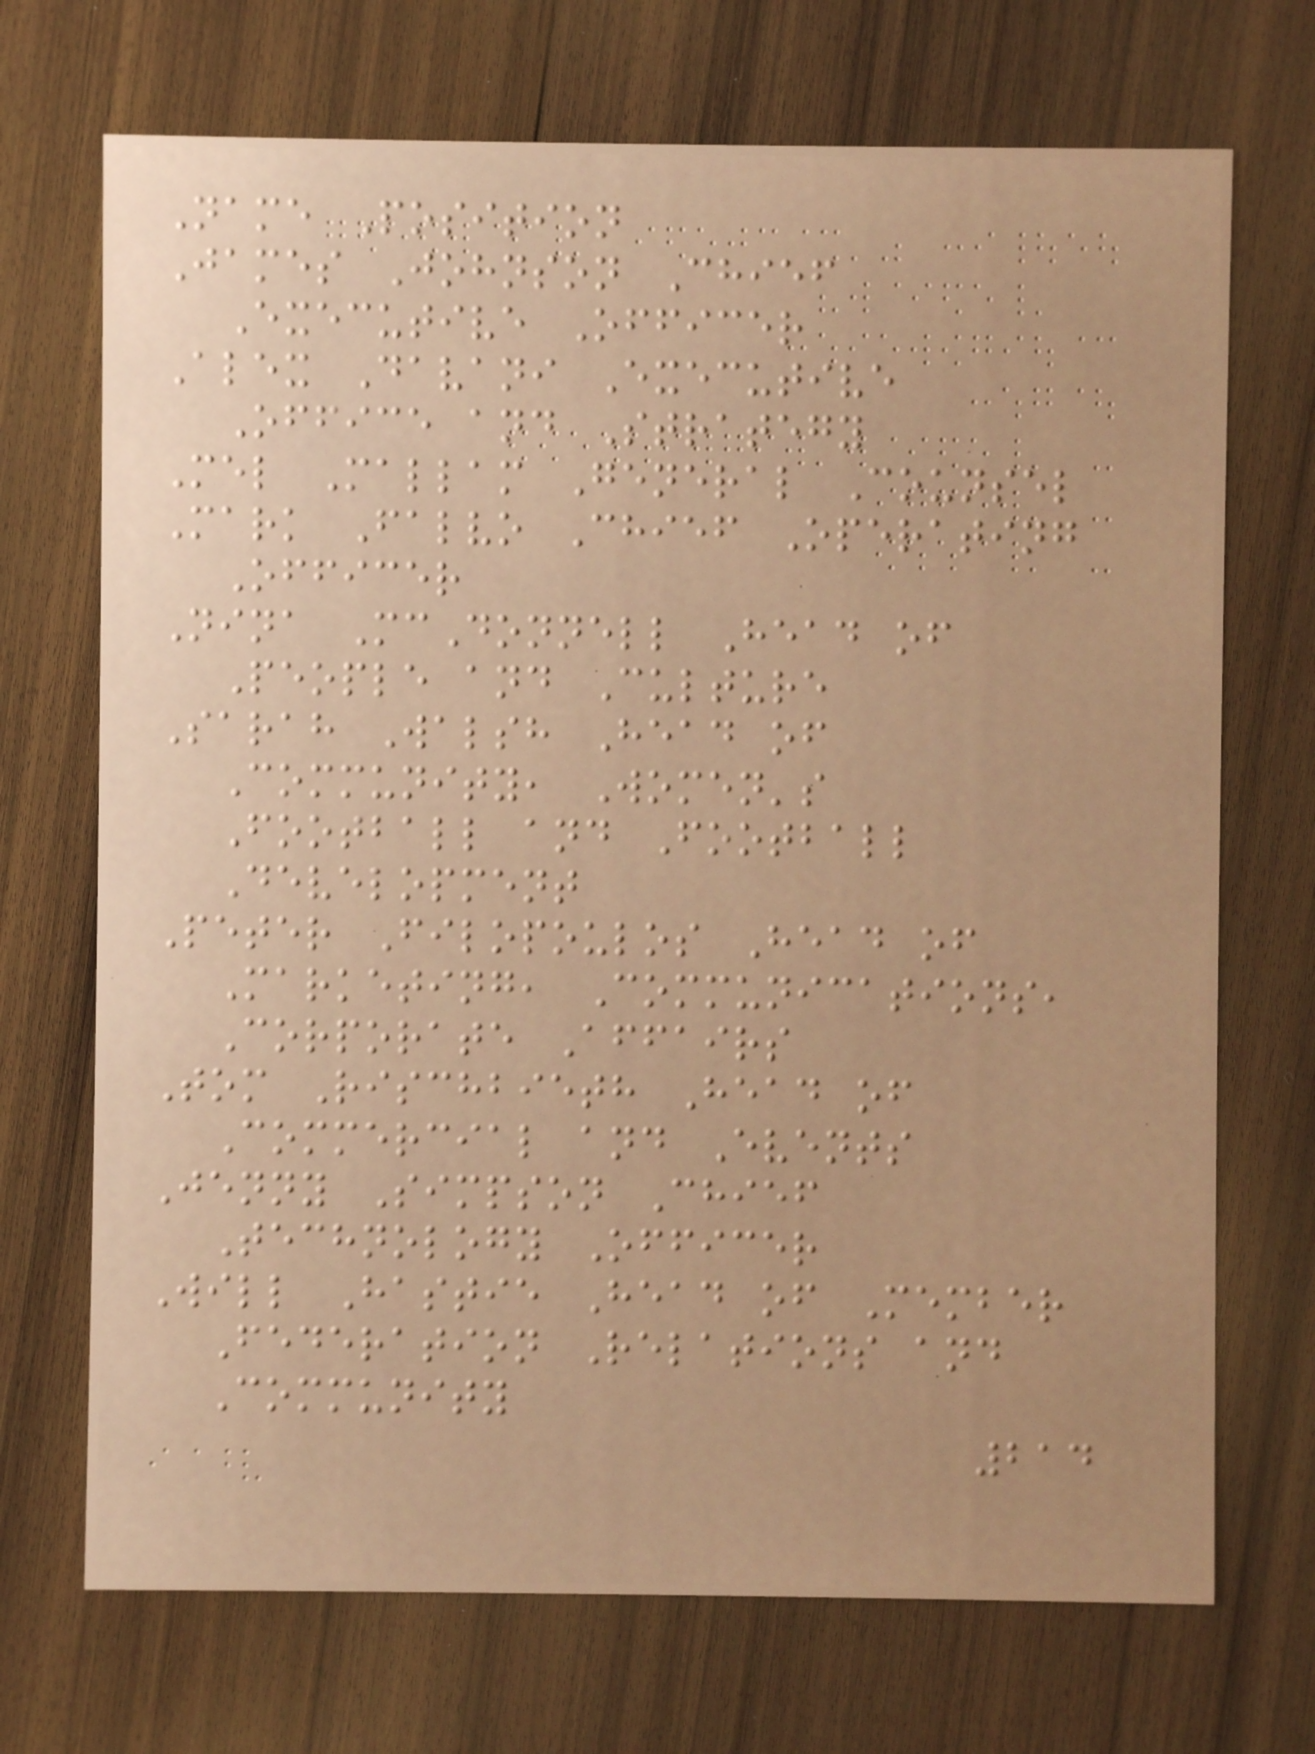Name Position
James Johnson Chief
Executive Officer
Alex Davani Executive
Office and Strategy
Mel Mallam General Counsel
Mark Falvo Chief Operating
Officer
Nina McDonnell Head of
People and Culture
Sarah Walsh Head of
Community, Women's
Football and Football
Development
Peter Filopoulos Head of
Marketing, Communications,
Corporate Affairs
Tom Rischbieth Head of
Commercial and Events
Jenny Simpson Chief
Technology Officer
Will Hastie Head of Member
Federation Relations and
Community
214
